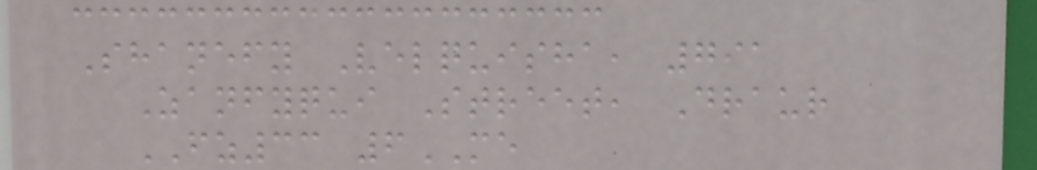Shanefy Velquisha, 791
Zanfyqui Street, Draur
FZ33 6ME
